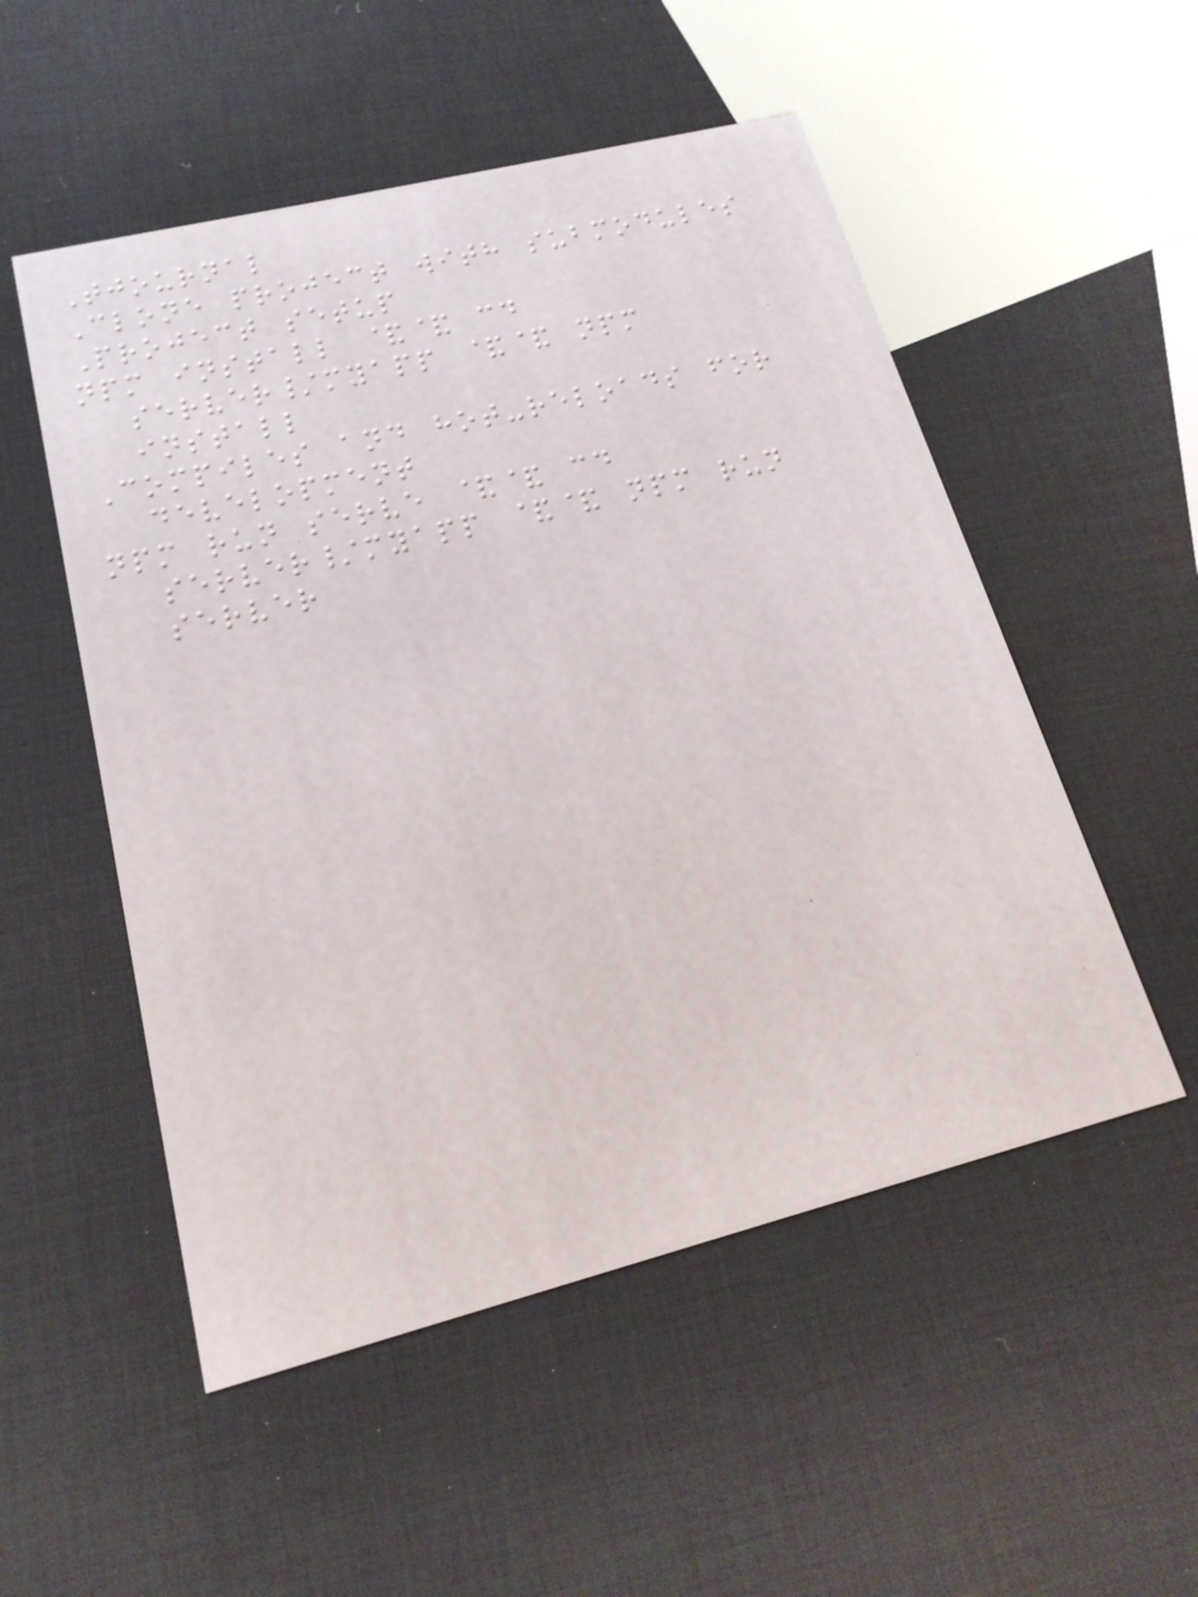Tjournal
Clone project with submodules
Project setup
npm install && cd
server/myapp && npm
install
Compiles and hot-reloads for
development
npm run serve && cd
server/myapp && npm run
server
